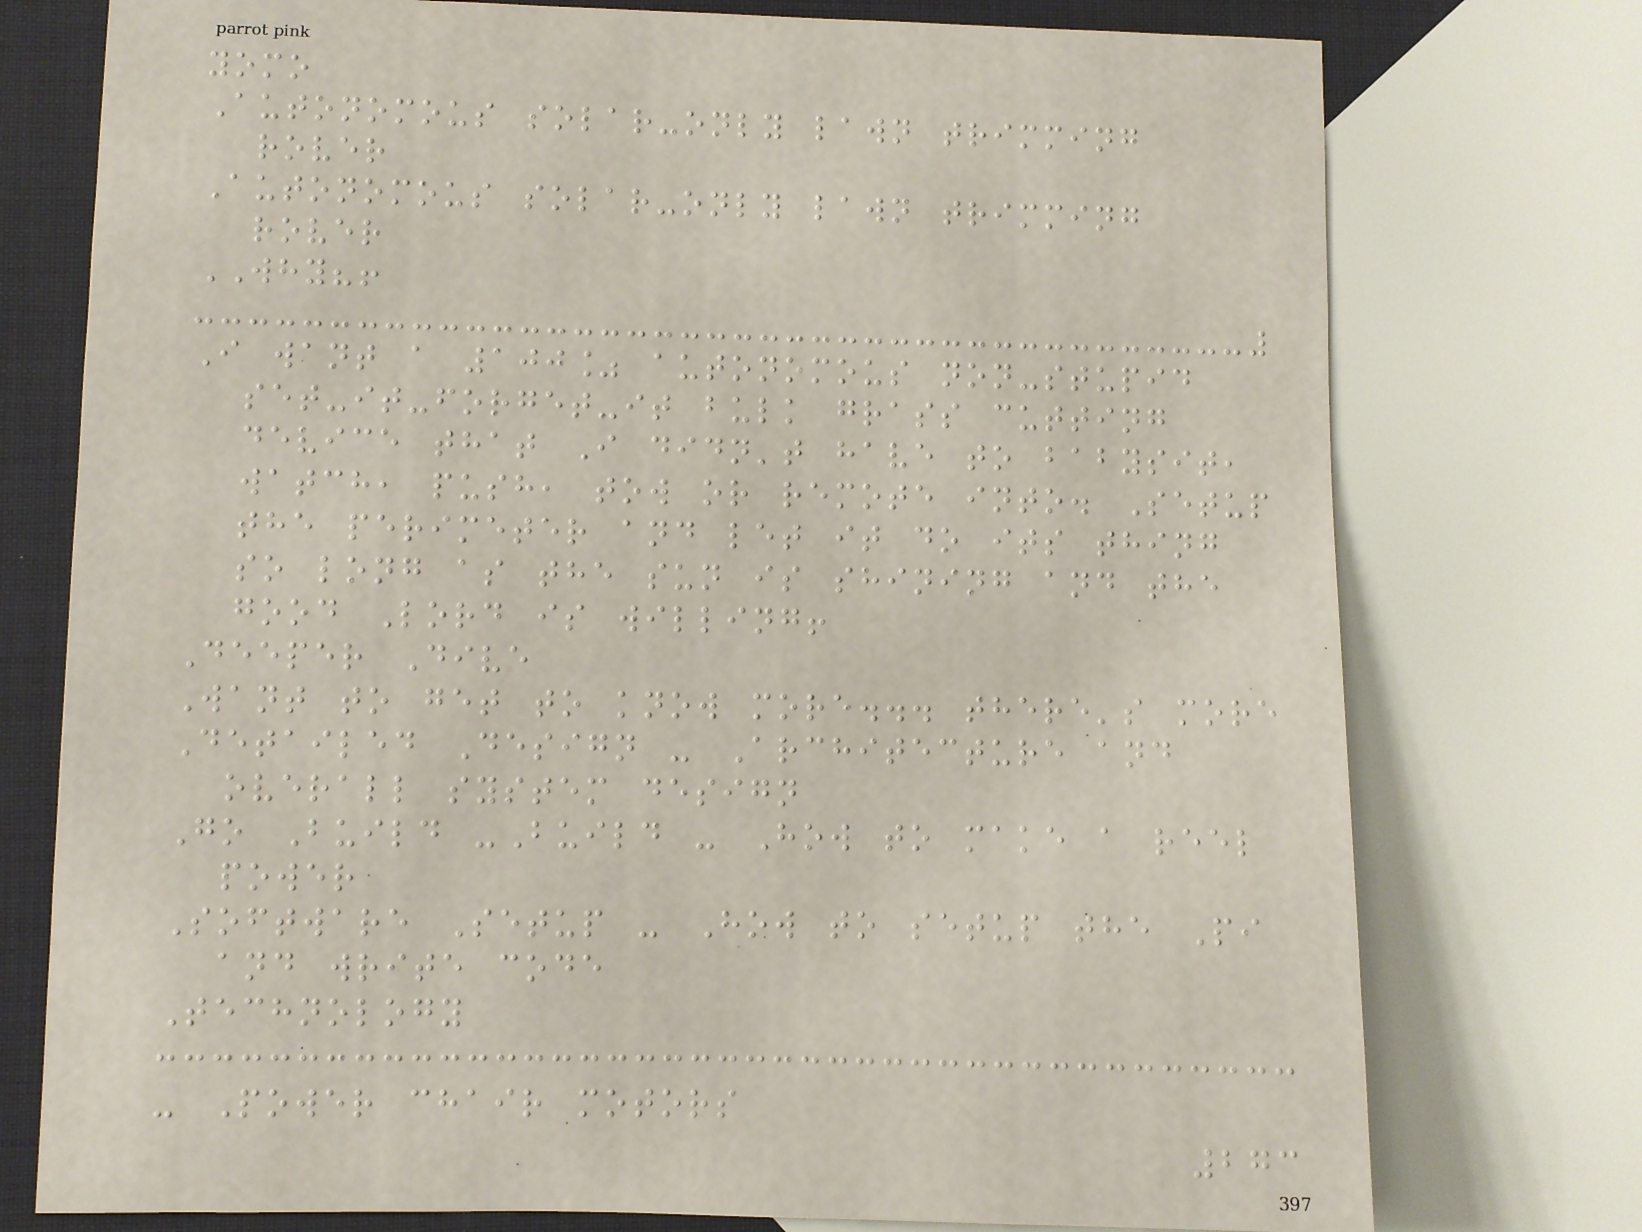yomo
Autonomous solar-only lawn trimming
rover
Autonomous solar-only lawn trimming
rover
WHY?!
I want a 100% autonomous non-stupid
set-it-forget-it bulk grass cutting
device that I didn't have to babysit,
watch, push, tow or remote into. Setup
the perimeter and let it do its thing
so long as the sun is shining and the
good Lord is willing!
Deeper Dive
Want to get to know more... there's more
Detailed Design - Architecture and
overall system design
Go Build -Build - How to make a reel
power
Software Setup - How to setup the Pi
and write code
Technology
- Power chair motors
273
